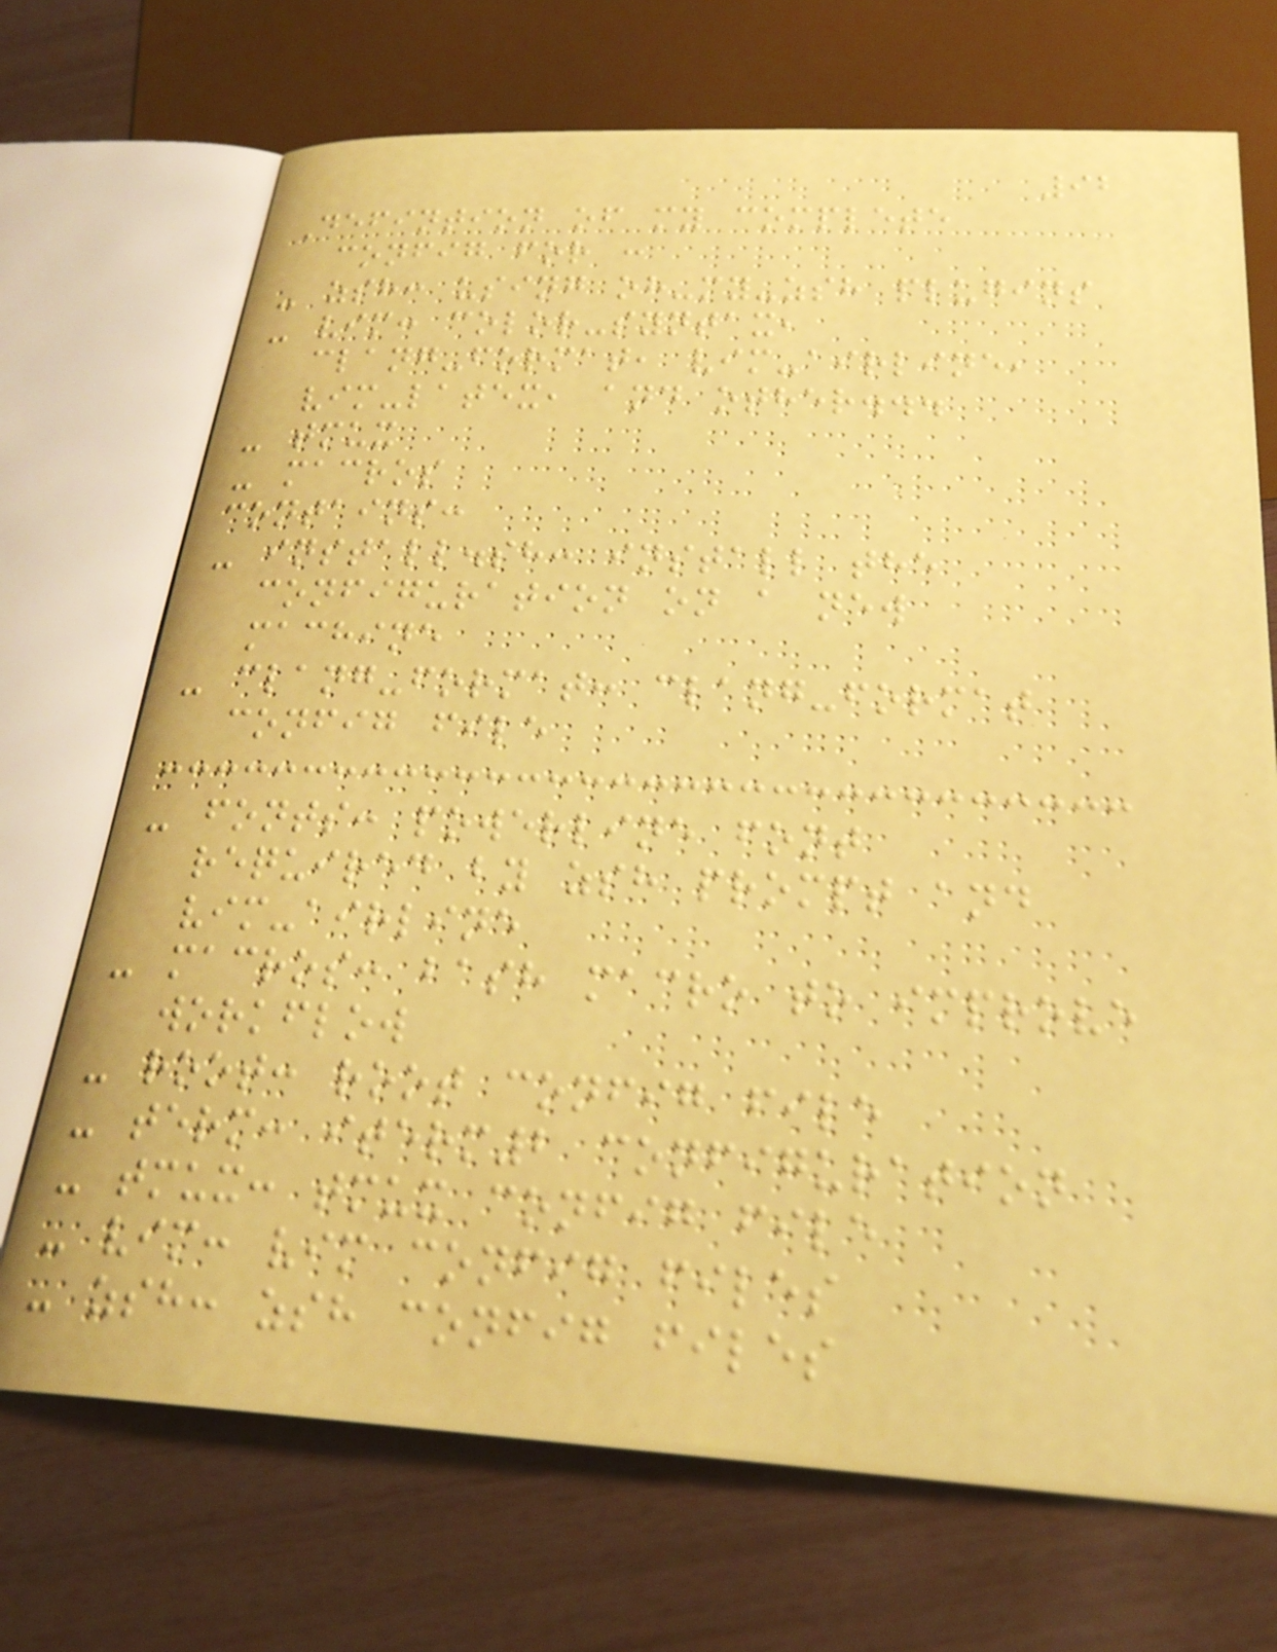92
Defintion of my complete
config for :
- zsh: using oh-my-zsh plugins
- vim: color-syntax,
clang-format, vim-airline,
vim-latex, and other...
- tmux
- macros
contains:
- install.sh: install the
configuration on a new
machine
- clang-format: clang-format
config file
- fonts: powerline font
required by zsh prompt and
vim-airline
- macros: bash macro to improve
workflow
- root: root config file
- term: iterm2 configuration
- tmux: tmux config file
- vim: vim config files
- zsh: zsh config files
